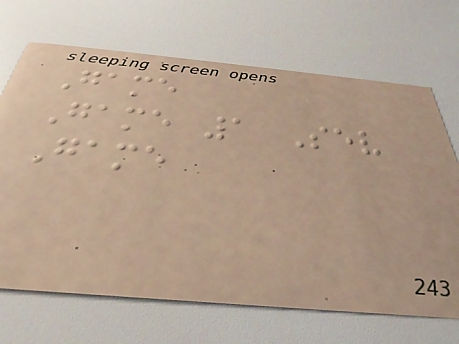Game
Game 1 Sev
Game
